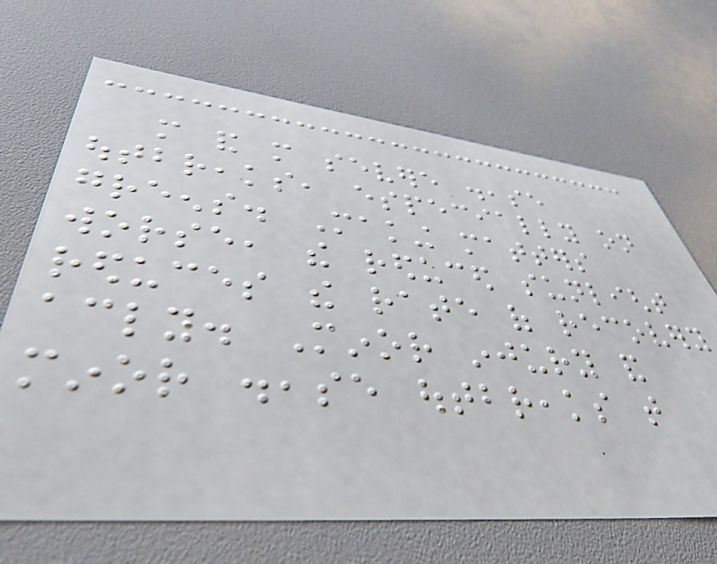more and more severe disease
outbreaks, especially on
greens. Making matters
worse, the reduced sunlight
reduces the rate of recovery
accordingly. Minor injury and
minor disease outbreaks that
